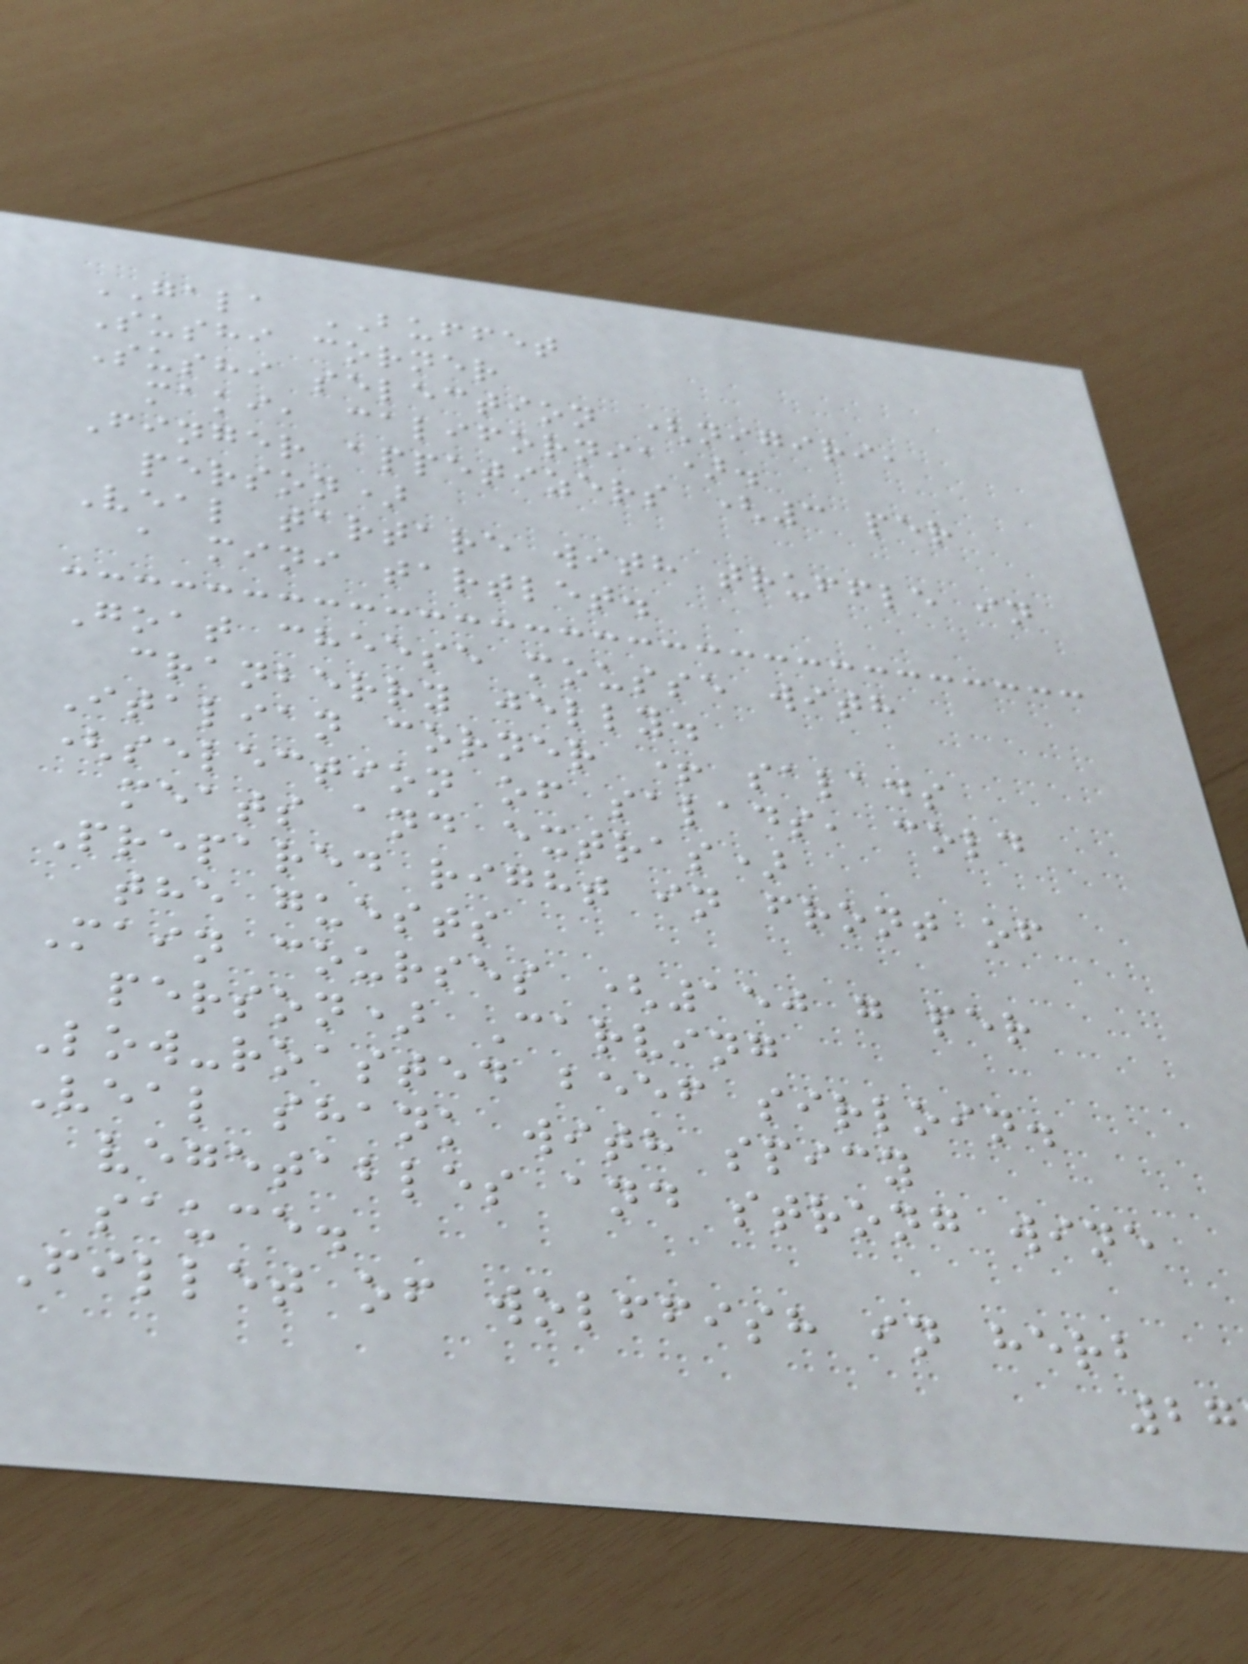GALA BUFFET
Sushi corner
Sushi selection (nigiri,
maki, california).
Finger appetizers (3 per
person)
Veal tartare with truffle in
a mini tartlet.
Goat cheese mousse with
cranberry jelly.
Italian corner + salads
(selection of salads, cold
meats and extras)
Prepared right in front of
the guests
Main courses (150 g per
person) Carving
Low-roasted beef sirloin.
Veal shank with spicy
vegetables and strong wine
sauce.
fillet of wolffish in herb
